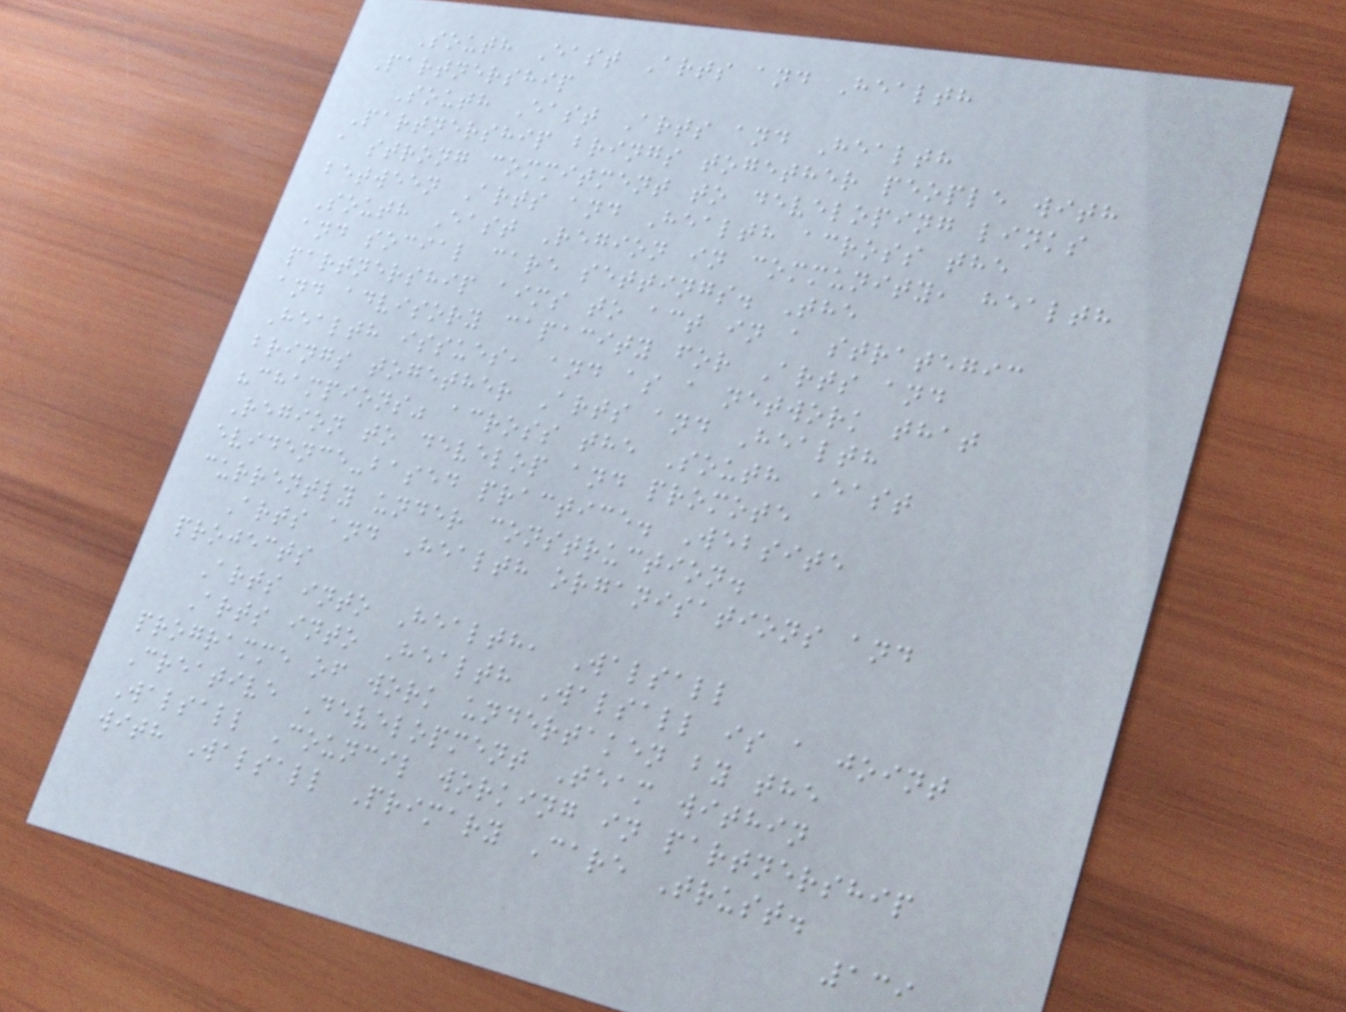South East Arts and Health
Partnership
South East Arts and Health
Partnership brings together people with
a strong commitment to developing links
between Arts and Health across the
South East Region in community, health
and social care settings. The
partnership aims to act in a strategic
and advisory capacity for Arts and
Health issues, and as a network that
brings together Arts and Health
"champions" across the South East
Region to develop and promote
evidence-based practice. Website
currently under construction.
Arts and Health organisations and
projects
Arts into Health, Walsall
Arts into Health Walsall is a joint
programme of work undertaken by the
Creative Development Team within
Walsall Council working in partnership
with Walsall Primary Care Trust.
139
